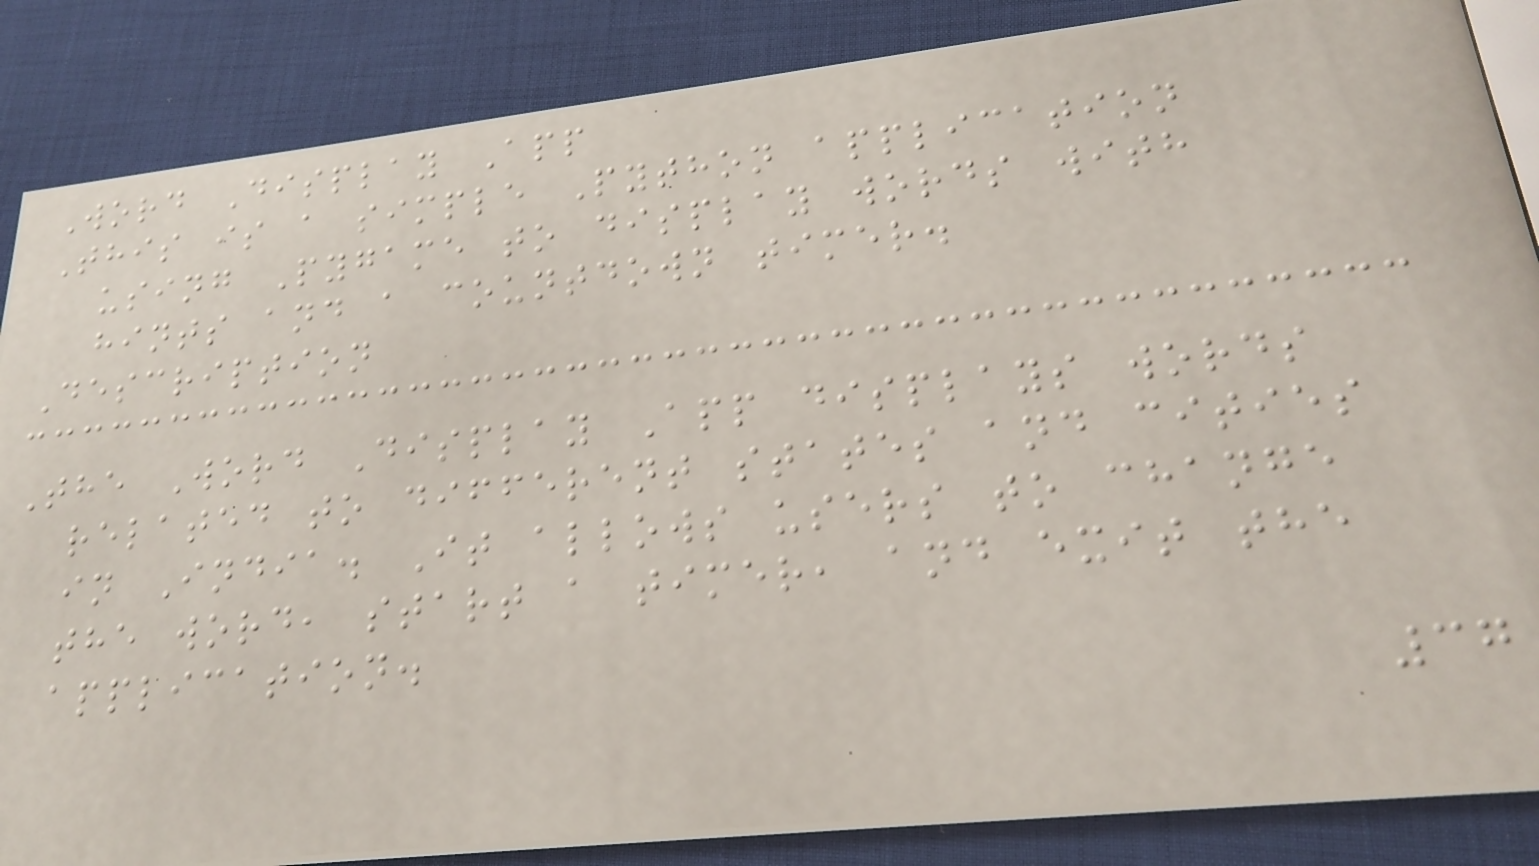Word Display App
This is a simple Python application
using Pygame to display words with
hints and a countdown timer.
Description
The Word Display App displays words
related to different states and cities
in India. It allows users to change
the word, start a timer, and exit the
application.
37
